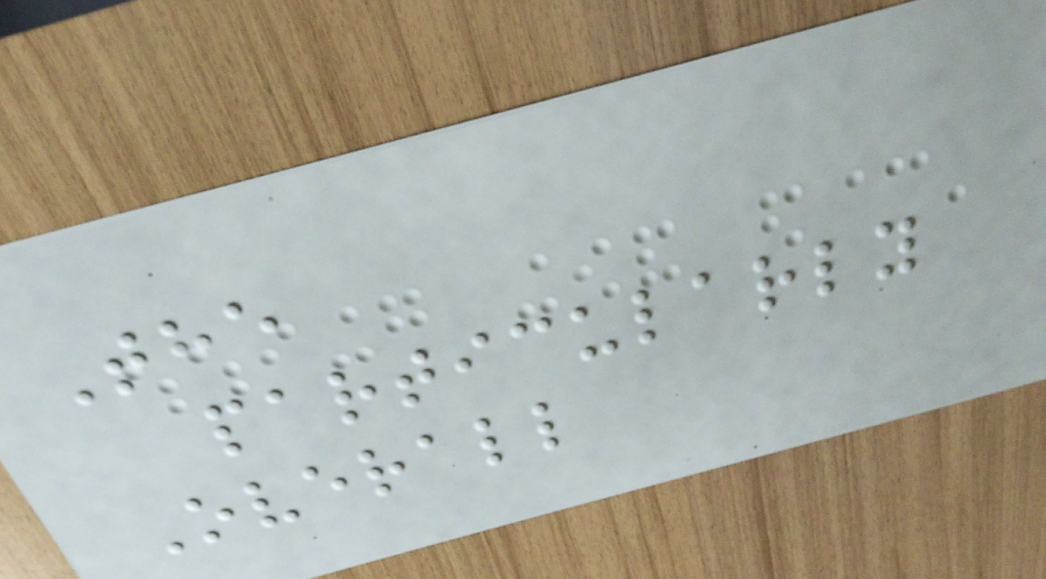The
particularly
Overall
